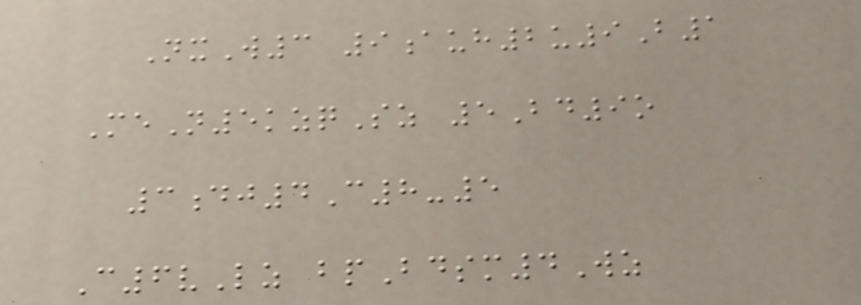NxW3 9auh2u9B1
MeN5kzqSz 5Bd9o
3dj4C8-5
C6vLz bpBdsm4Wz
